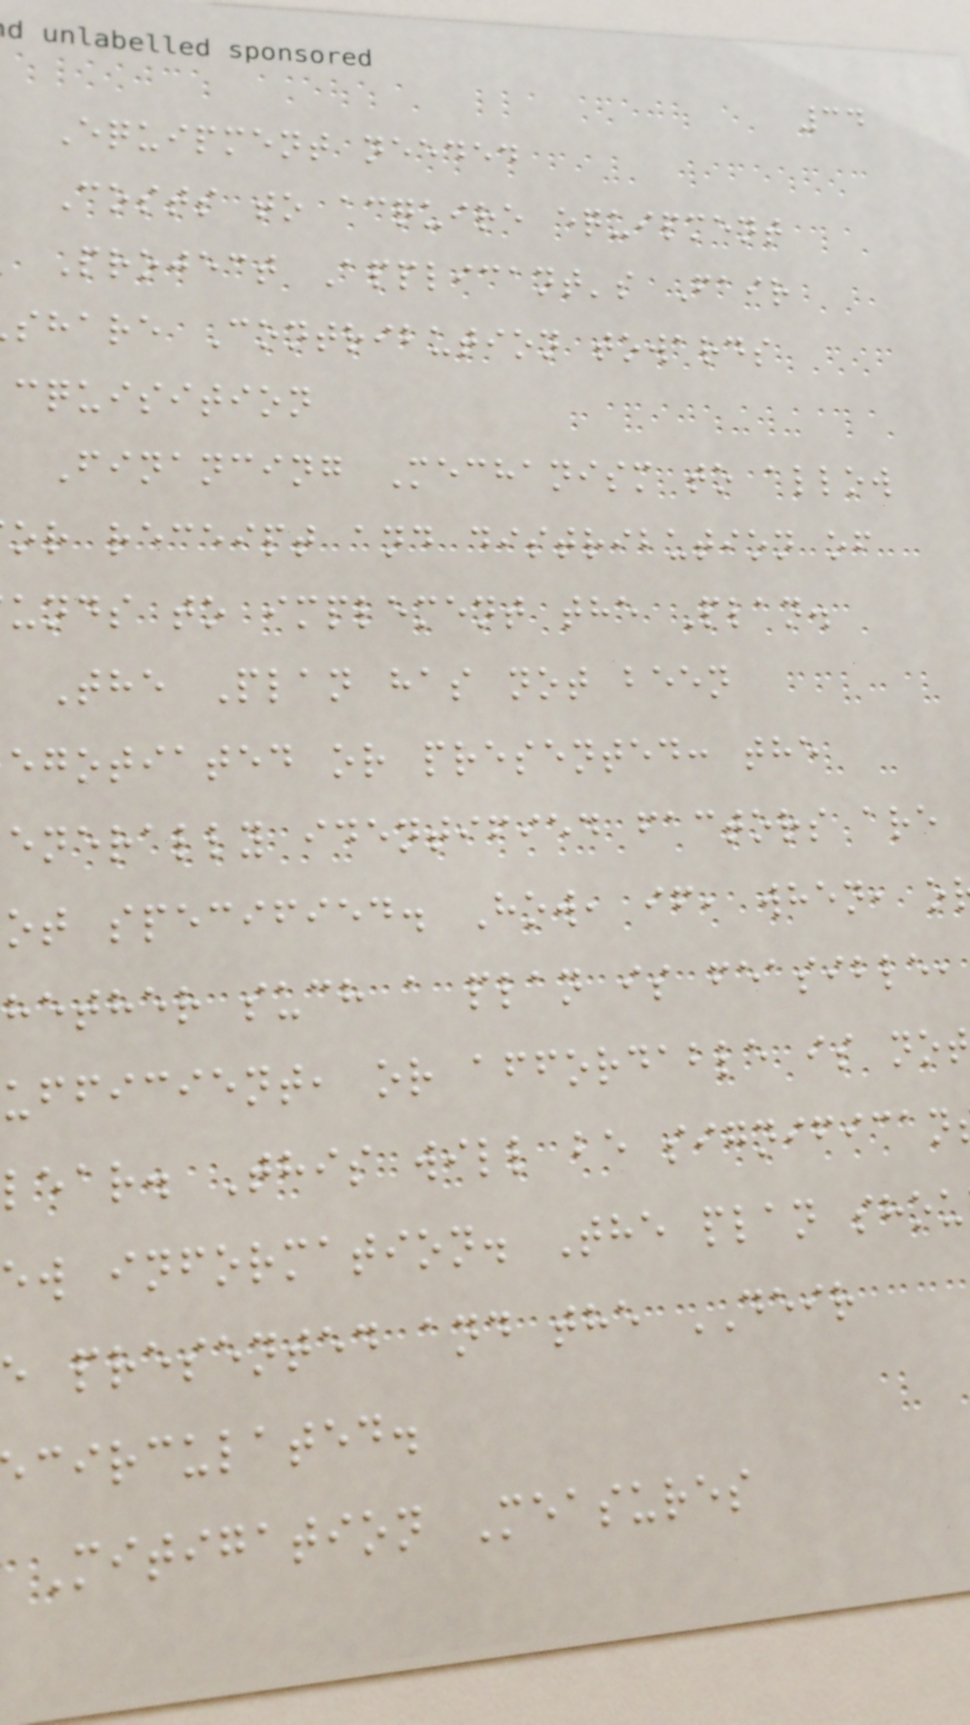34
Equipment needed
Costs to acquire equipment
Project Applicant's Fair
share Contribution towards
cquisition
Financing Mechanism to allow
or receipt and distribution of
unds to implement the Plan.
The Plan has not been
egotiated or presented: the
enerally identified factors are
ot specified. How, if, when, o
hether such a plan is feasible,
ufficient, or affordable is no
lear. This will be significan
ew information. The plan shou
presented and the DEIR
circulated.
Mitigation Measures
